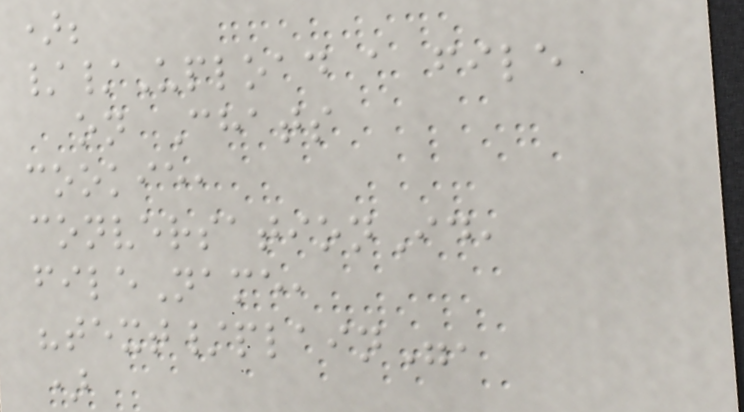);
//Upload a file
on Chats
cookie,
conversationId,
fileName,
"text/plain",
)
